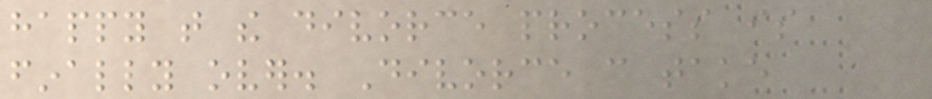happy that the divorce process is
finally over. Divorce can take
